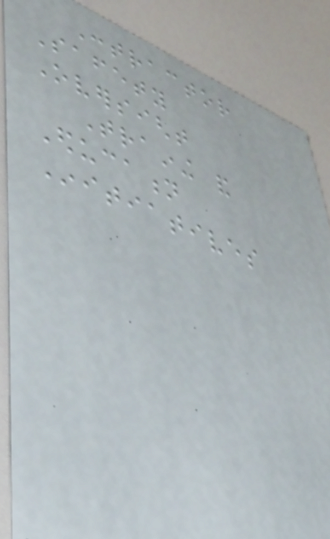Contractor
Safety
Oversight
Training and
Education
Initiatives
